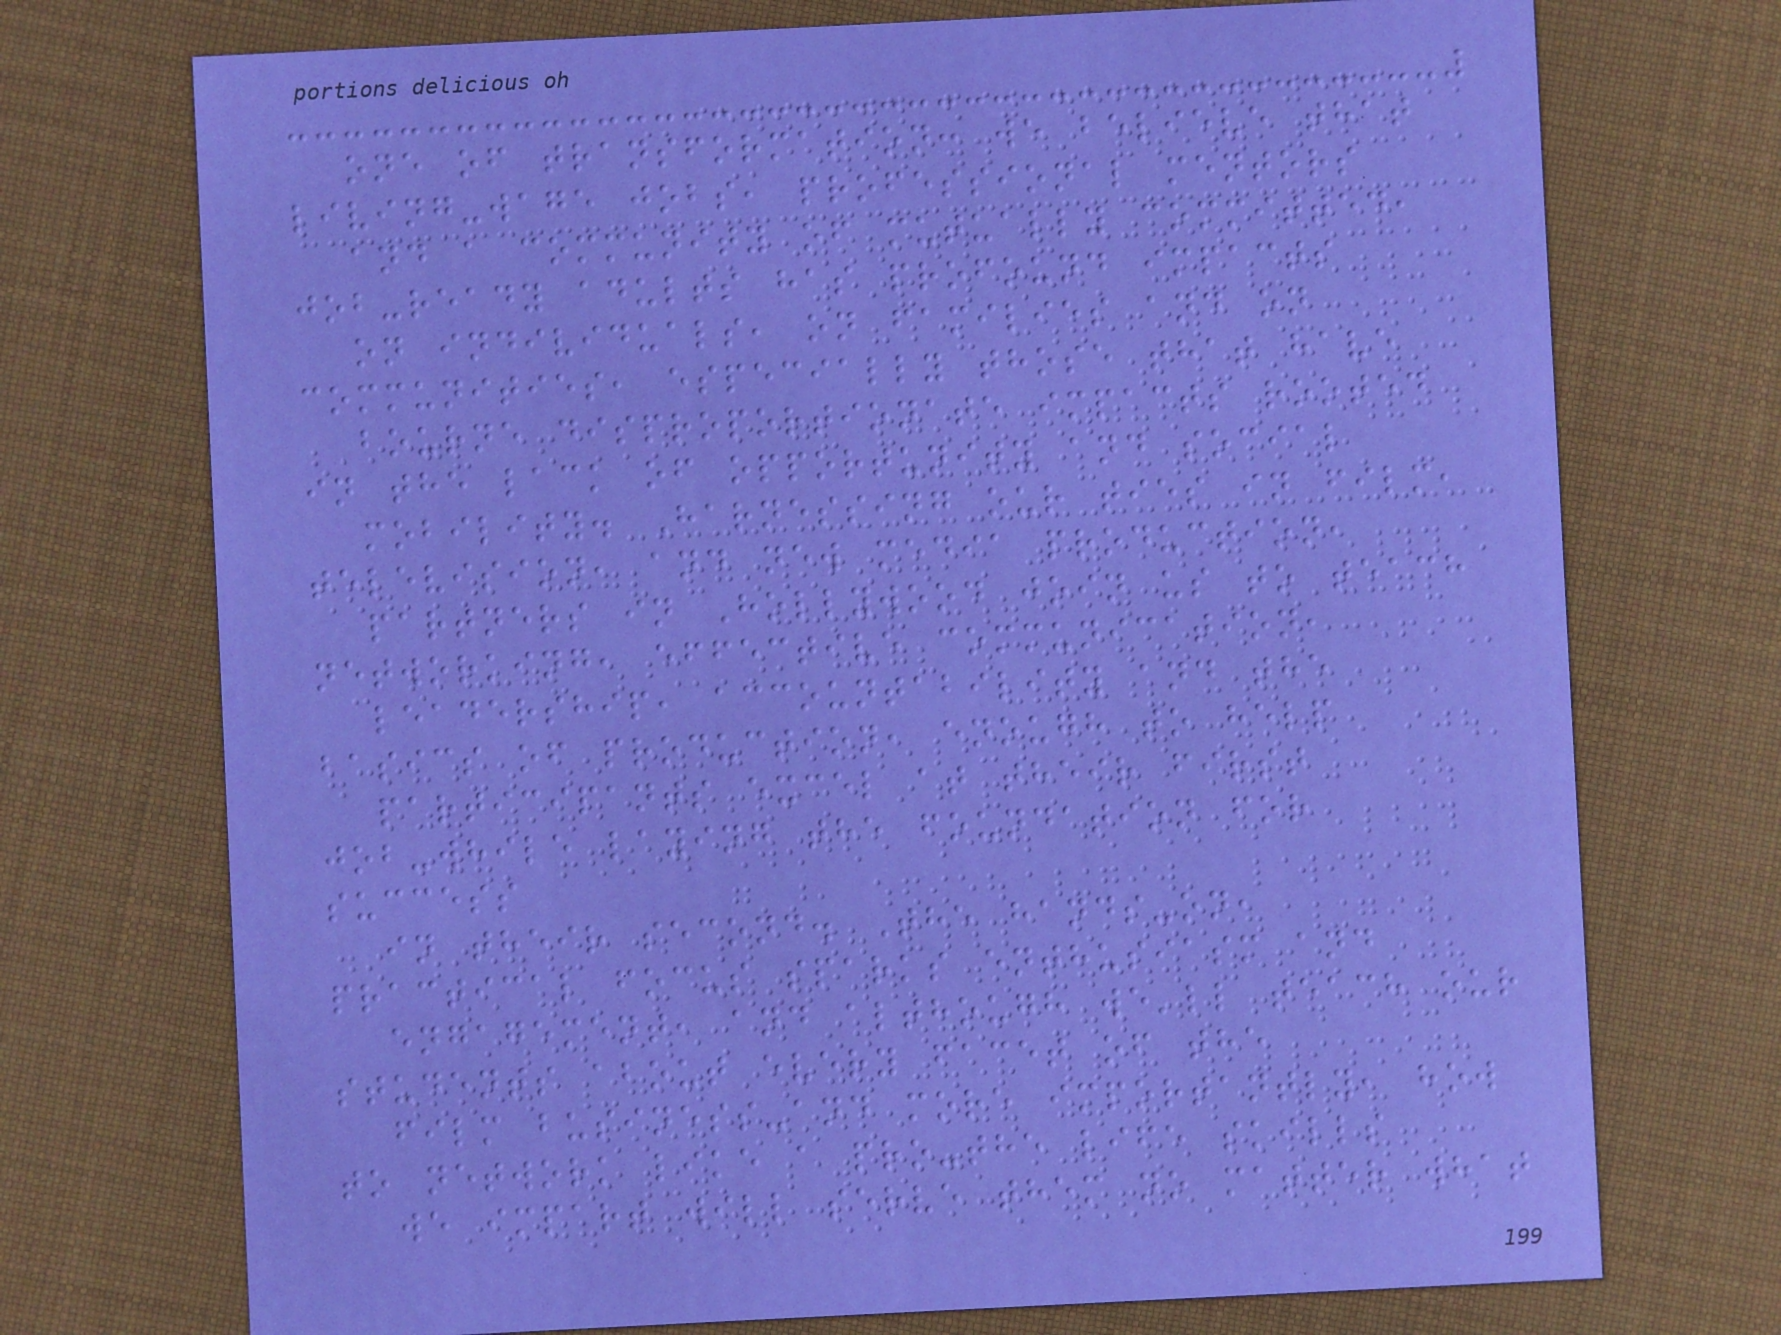one of transformation: we believe that
living-wage jobs, professional mentors
and a community of mutually committed,
job-ready adults has profound impacts
on individuals, on families and on
communities, especially those that have
bourne disproportionate impacts rooted
in the lack of opportunity and social
mobility. Harnessing our ties in film,
television, and new media production,
partners in Hollywood join us to teach
networking, effective communication,
leadership, accountability and the
basics of production, enough to help
participants excel at their first
job-while laying the foundation for
success
in their second. The hands-on,
practical focus sparks enthusiasm and
engagement, and although we'll teach our
students about every facet of the
film business-and more importantly, how
to network like a pro-the life skills
we impart will serve them no matter what
